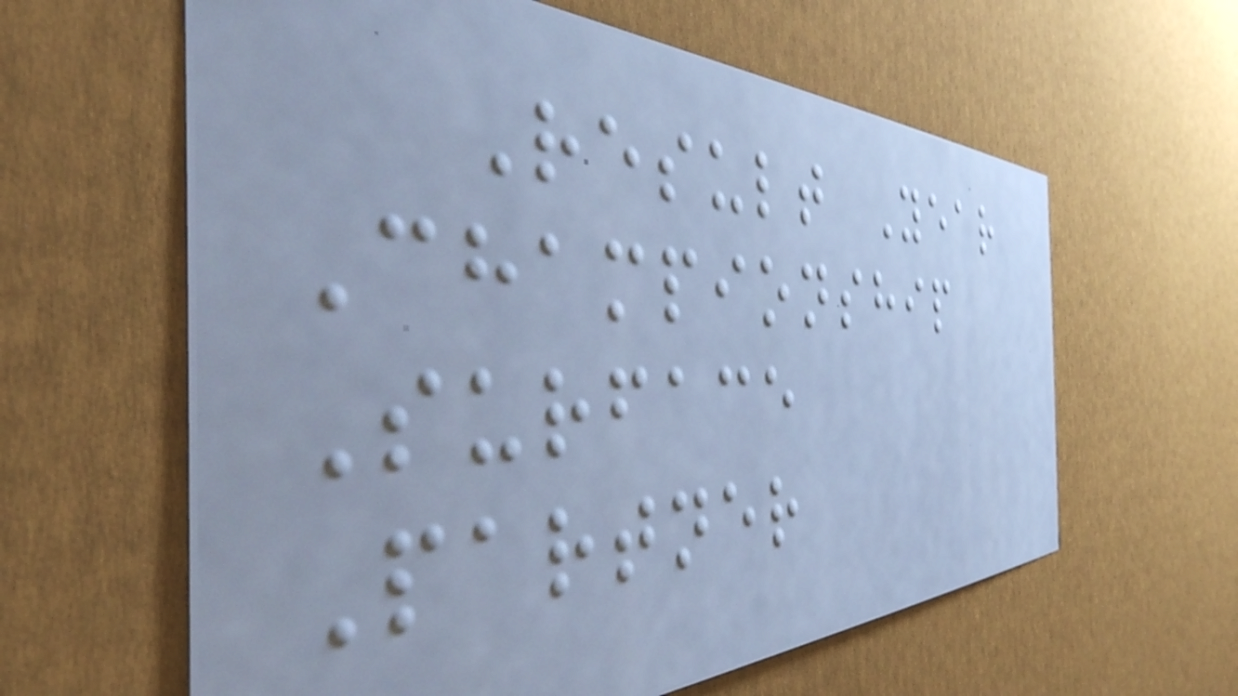Result Year
Championship
Surface
Partner
